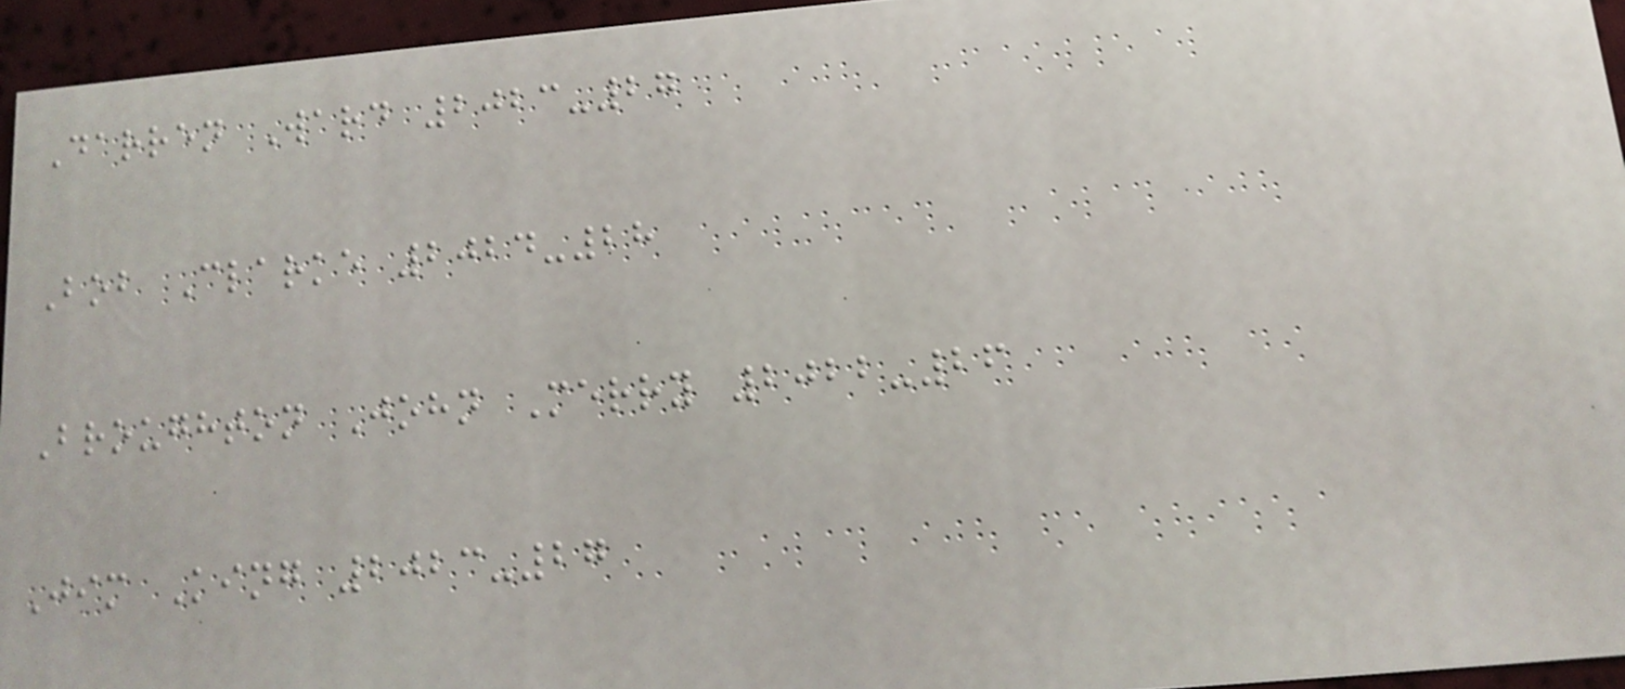Darren Ward 2023-27
Bob Clarke 2024-28
Broughton John Merry 2022-26
Jim King 2023-27
